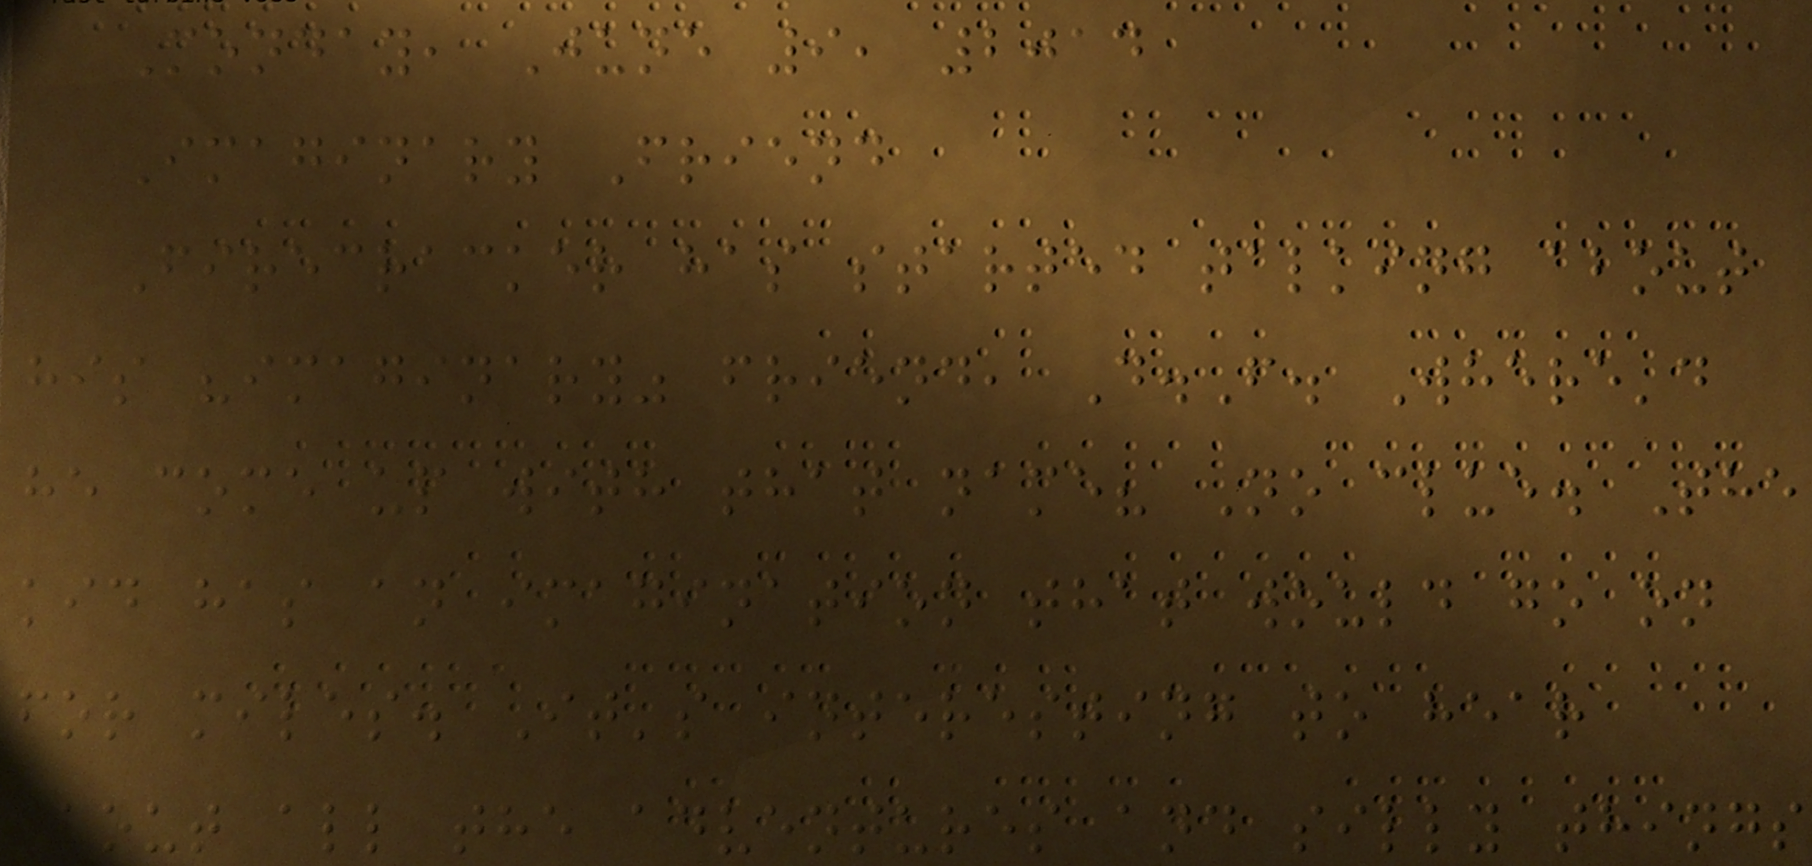Monday, June 9, 2014
Imaginary Friend
Firecracker has started talking about
his "imaginary" friend, D.F. Where'd
he come up with that name? No clue. The
kid has an imagination that would go on
for miles. It's interesting to hear
about all the adventures and silly things
